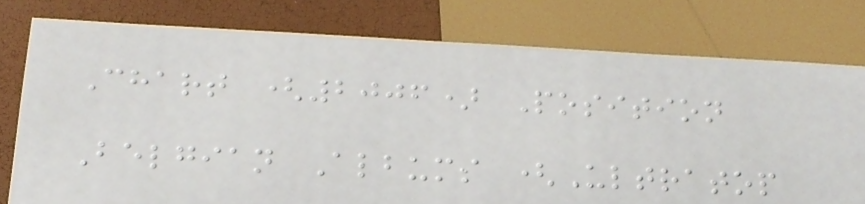Chart (2006) Position
Belgian Albums (Ultratop
